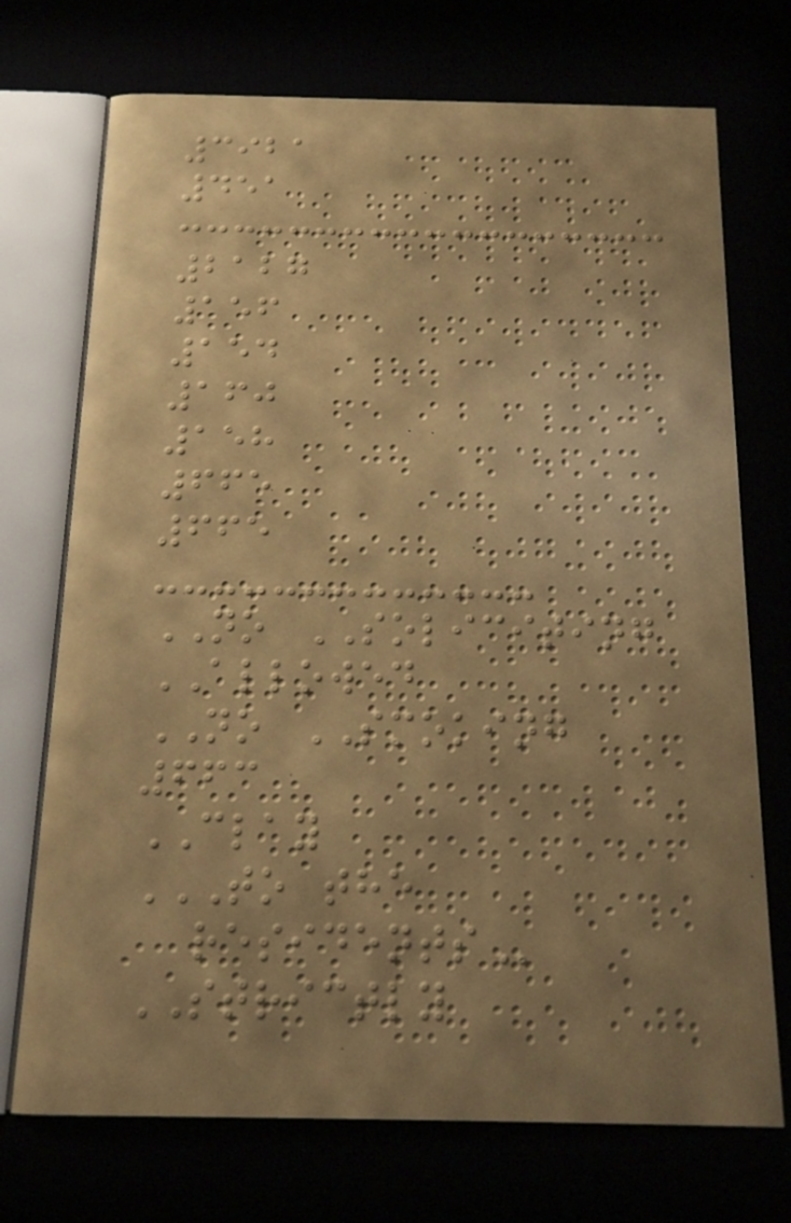3921
451
2127
156
154
160
158
665
665
NO SOLICITING
ALLOWED
NO SMOKING
663
CLAY
TO THE
RESIDENTS
STRICTLY
